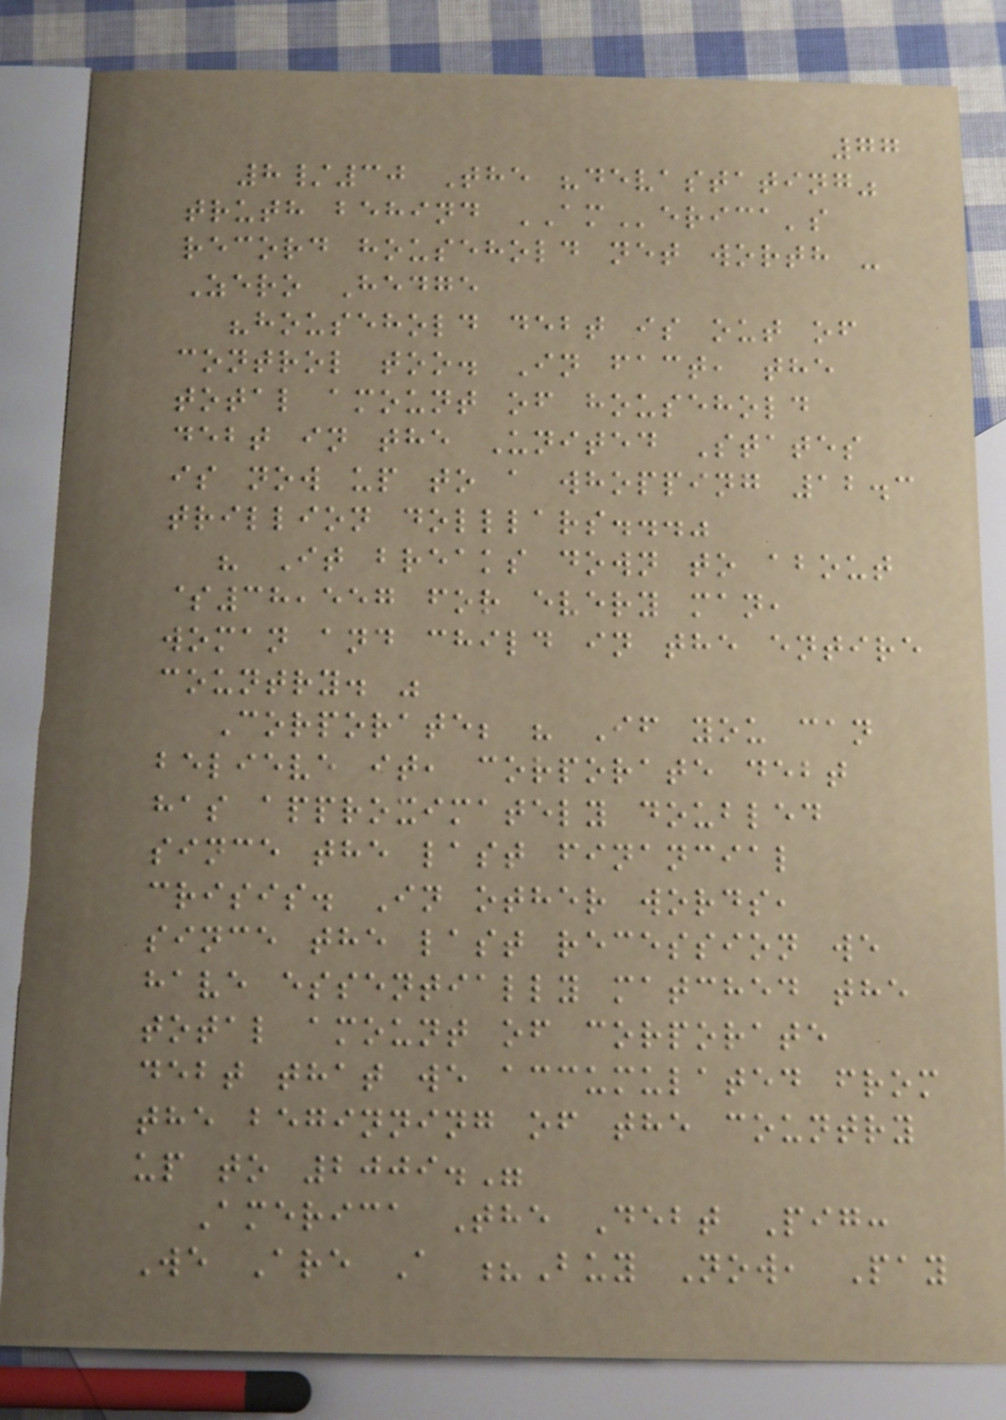77
8/30 The "devastating"
truth behind AMerica's
record household net worth -
Zero Hedge
"household debt is out of
control too. In fact, the
total amount of household
debt in the United States
is now up to a whopping 12.3
trillion dolllars..."
" It breaks down to about
$38,557 for every man,
woman and child in the entire
country. "
Corporate; " If you can
believe it, corporate debt
has approximately doubled
since the last financial
crisis. In other words,
since the last recession we
have essentially matched the
total amount of corporate
debt that we accumulated from
the beginning of the country
up to 2009."
America The Debt Pig:
We Are A ?Buy Now, Pay
